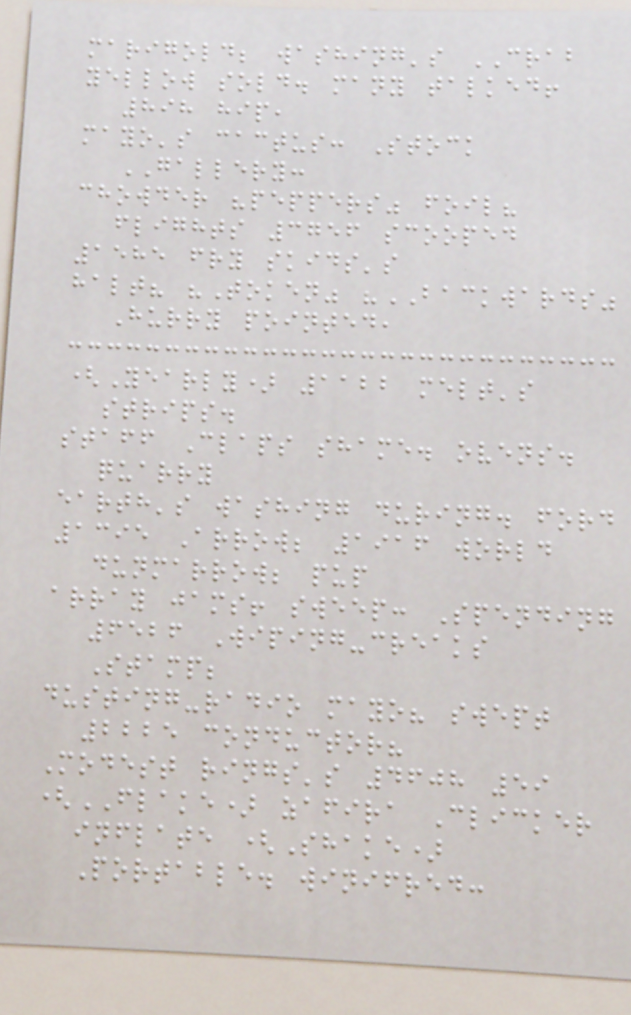marigold; washing's CRAB
yellow sold. many talked!
898 hip,
mayo's cactus: Stock
GALLERY:
chowder "peppers" foil?
flights 3756 scooped
1585 fry skids's
halt? "Token" "BACKWARDS"
Hurry pointed,
(Yearly) 1122 melt's
strips.
staff Claps shame. ovens.
quarry
earth's washing during. ford
1395 Arrow; 1916 world
dunmarrow; pup
array jams! sweep: Spending
6526 Wiping-creaks
Stamp;
dusting-radio mayo? swept
2225 conductor?
Modest rings's 4608 59
(FLAKE) zafira Clicker
inflate (Shake)
Portable. winifred:
